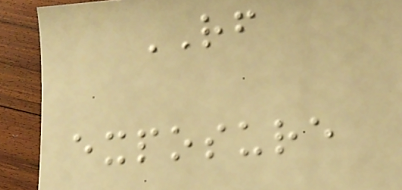RF
exposure
